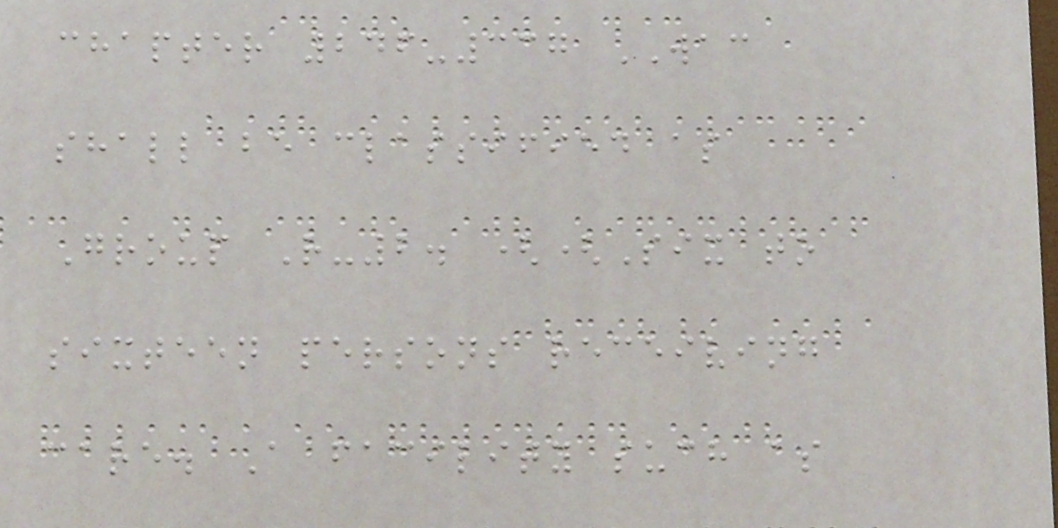chapter 246-337 WAC
shall be classified as
Group R-2. ((Six to
sixteen persons receiving
care. A facility such as
